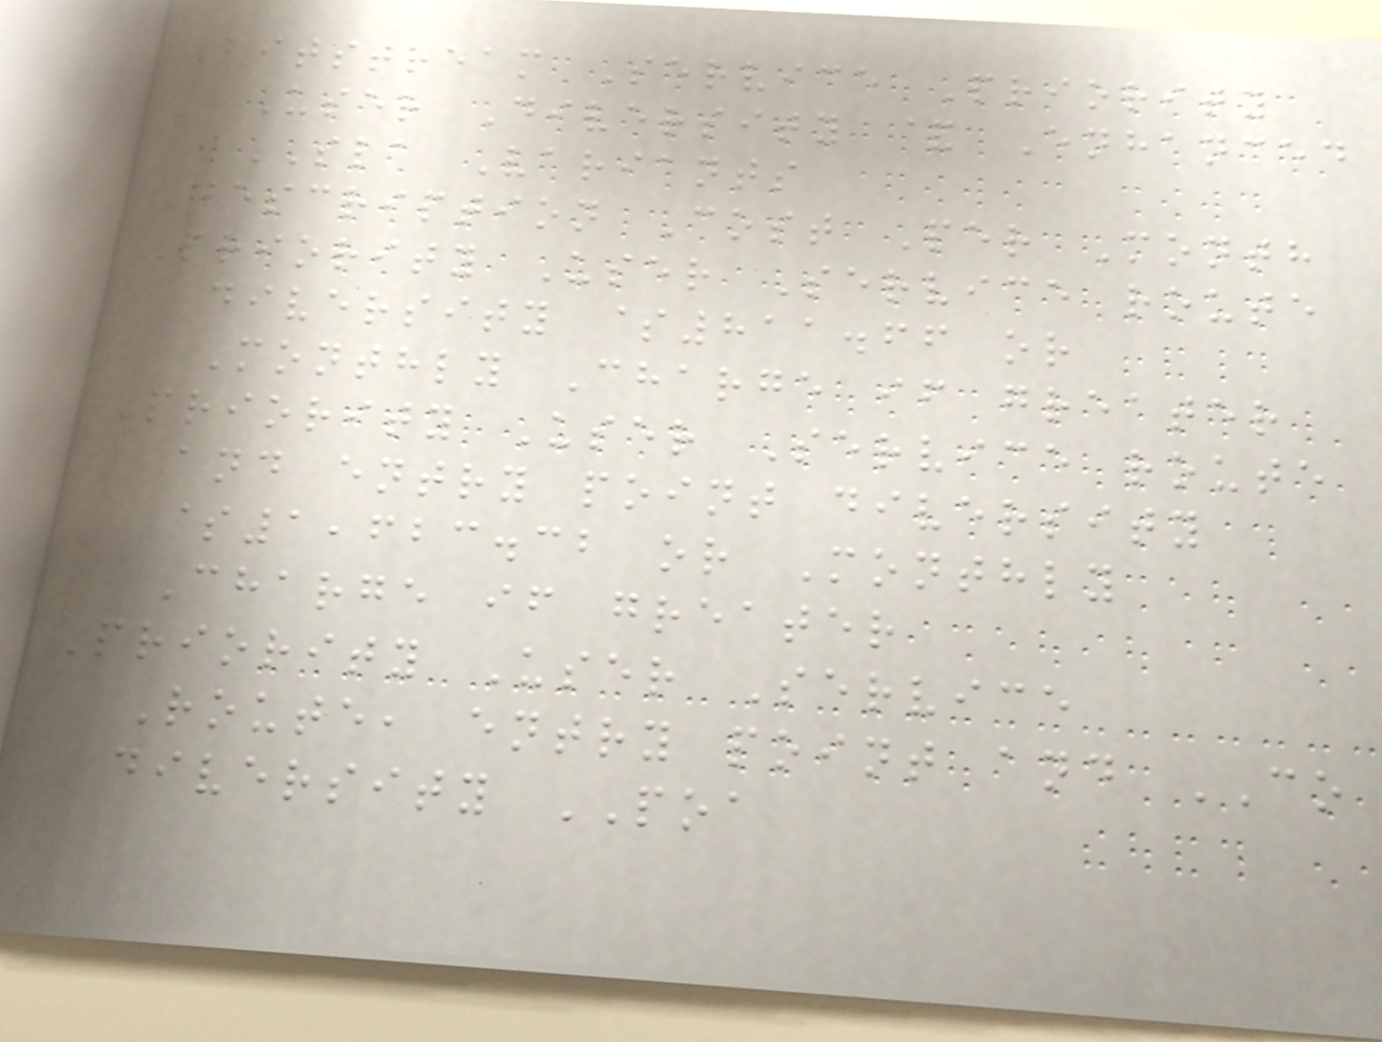Bitstream Service Priority
User Diversity & Enhanced
SLA Variants
Description Cost Per Month
Priority User Service route
diversity $811.66 or
Monthly Charge if greater
Priority User Service route
and entry point diversity
$1,623.32 or Monthly
Charge if greater
Priority User Service
Route, entry point and CO
diversity POA
